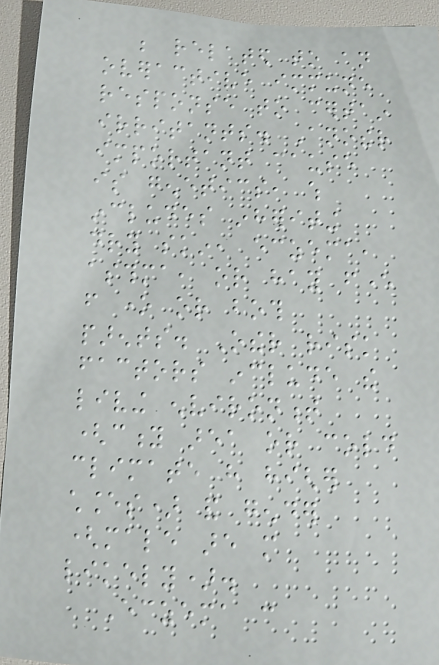be related to an
overactive immune
response to certain
irritants. Another
important cause
is genetics, which
includes inheriting
dry skin, eczema,
asthma, or hay fever
from one or both
parents. Other risk
factors include the
living environment
(city area or cold
climate have higher
chances) and gender
(male are more
likely).
Eczema can
